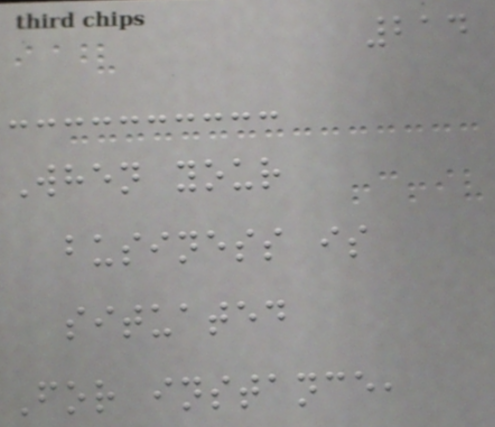214
When your
business is
situated
For instance,
